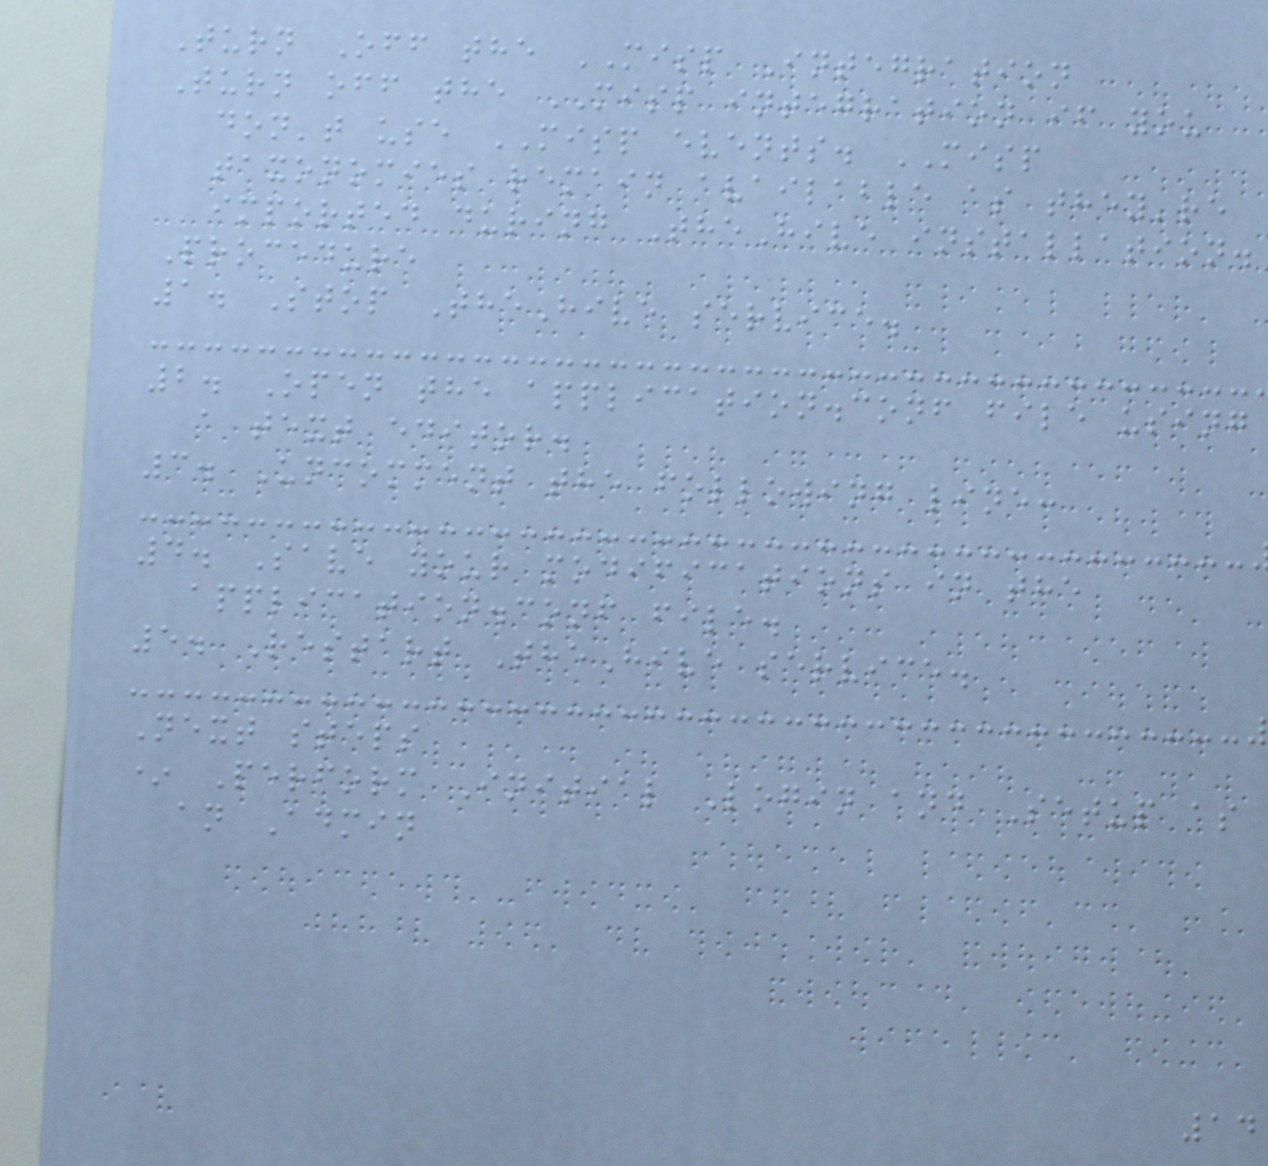Turn Off the MISP Integration
Turn off the MISP integration if you
don't use MISP events. MISP
taxonomies remain available as they're
imported during TheHive installation.
Procedure
1. Stop TheHive service.
2. Open the application.conf file using
a text editor.
3. Uncomment the following line:
4. Save your modifications in the
application.conf file.
5. Restart TheHive service.
Next steps
* Perform Initial Login and Setup as
an Admin
14
